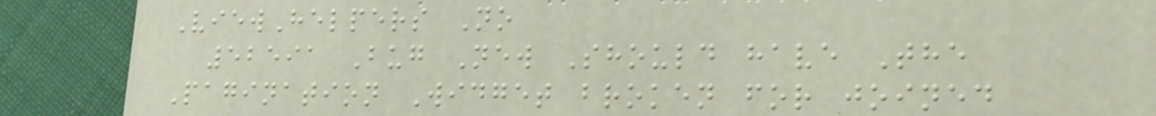ViewHelpers No
52591 Bug New Should have The
Pagination Widget broken for joined
